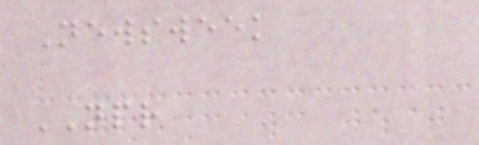Newsweek
NPR
